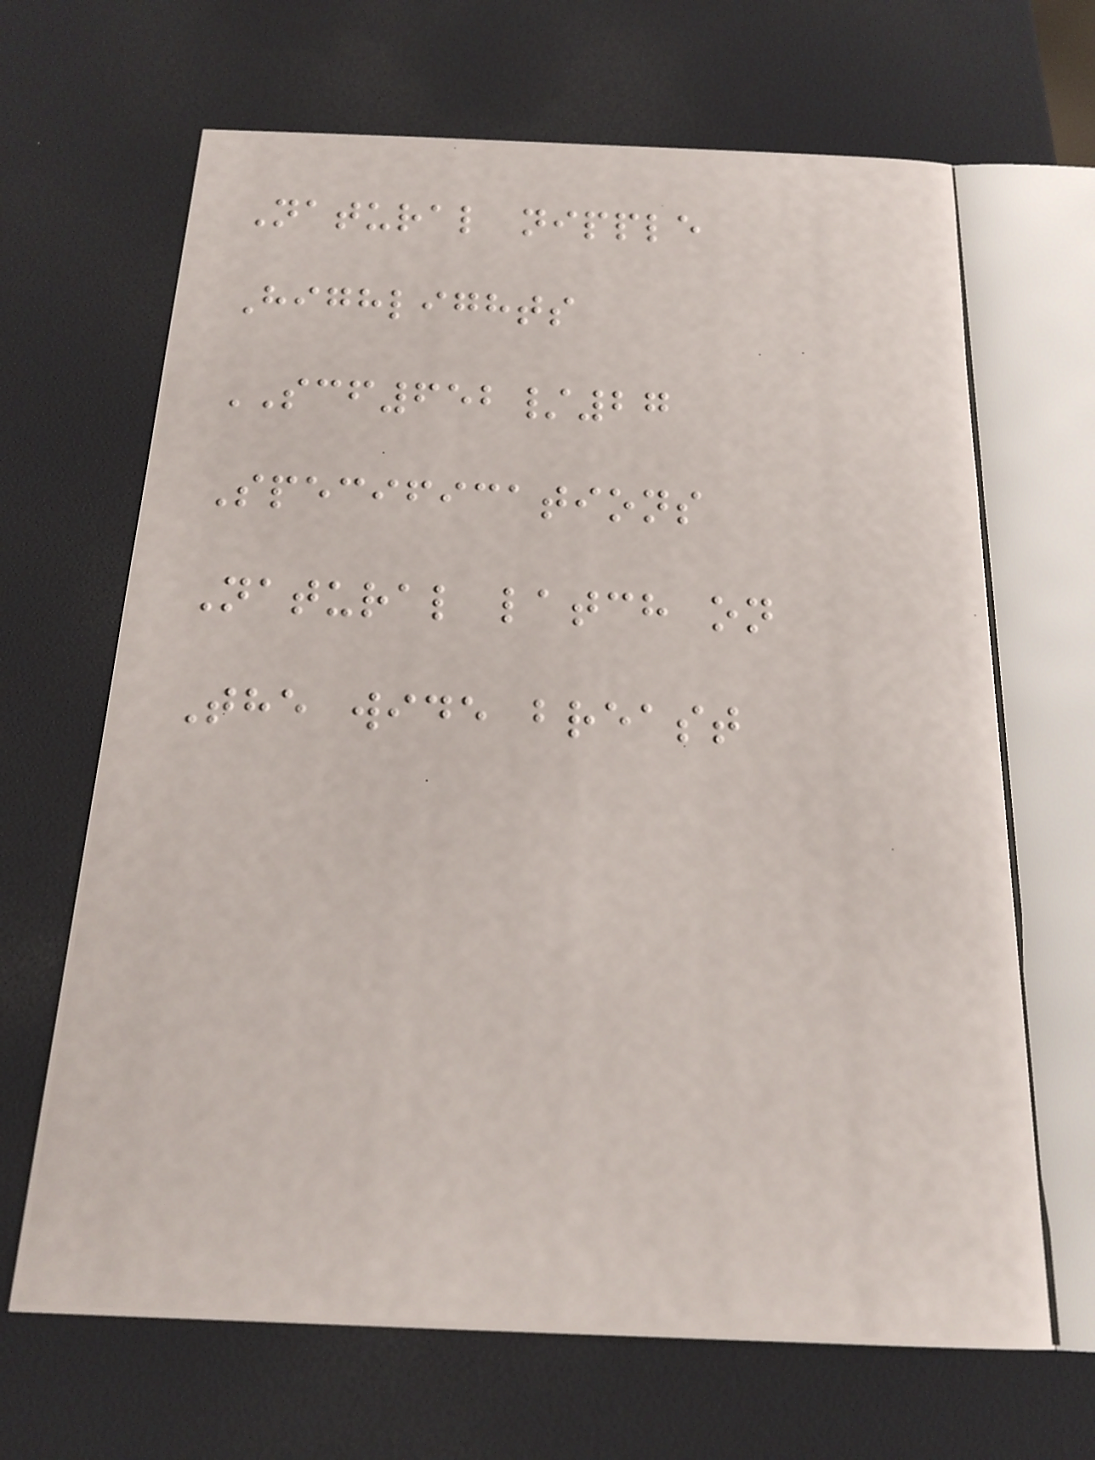Natural nipple
Highlights
SCF652/27
Specifications
Natural latch on
The wide breast
